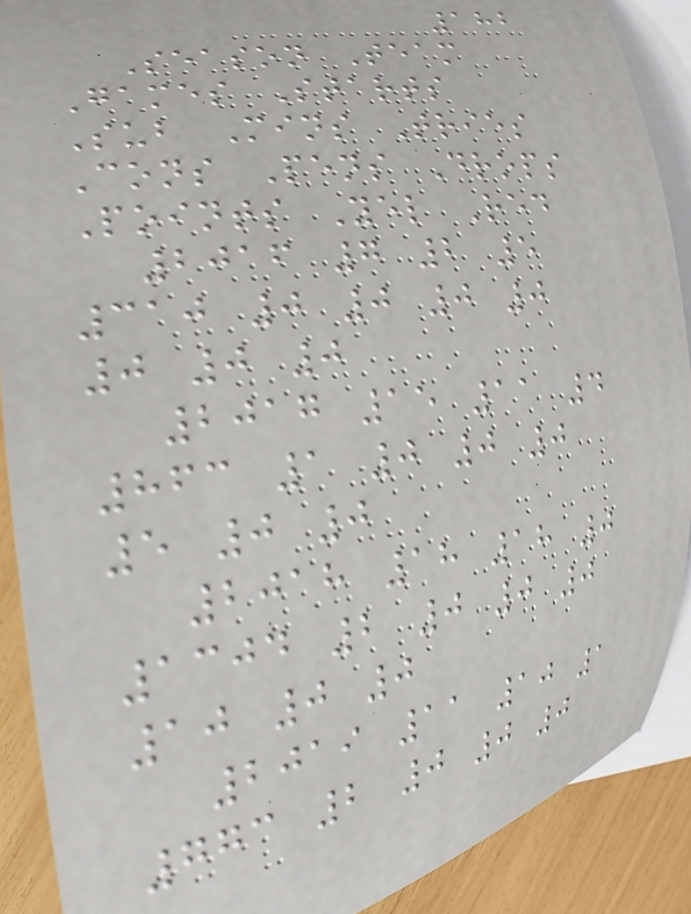182
Season Team
Games Starts
Sub Mins Tries
Cons Pens Drops
Points Yel Red
2016 7 2 5
310 0 0 0 0
0 0 0
2017 15 11 4
863 1 0 0 0
5 0 0
2018 18 18 0
1304 2 0 0 0
10 0 0
2019 11 10 1
773 2 0 0 0
